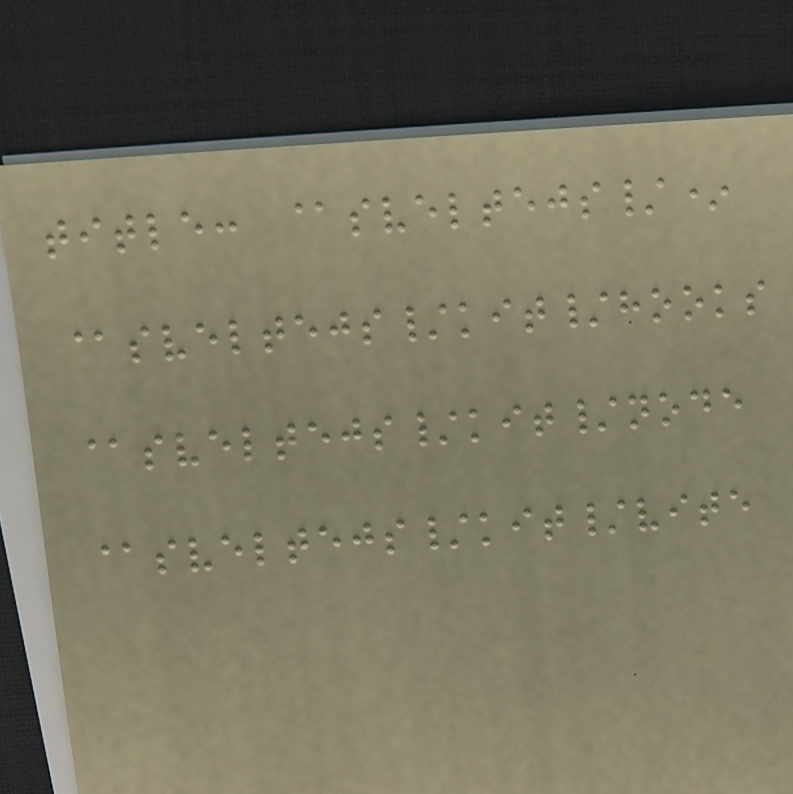title: @sveltejs/*
@sveltejs/kit/hooks
@sveltejs/kit/node
@sveltejs/kit/vite
